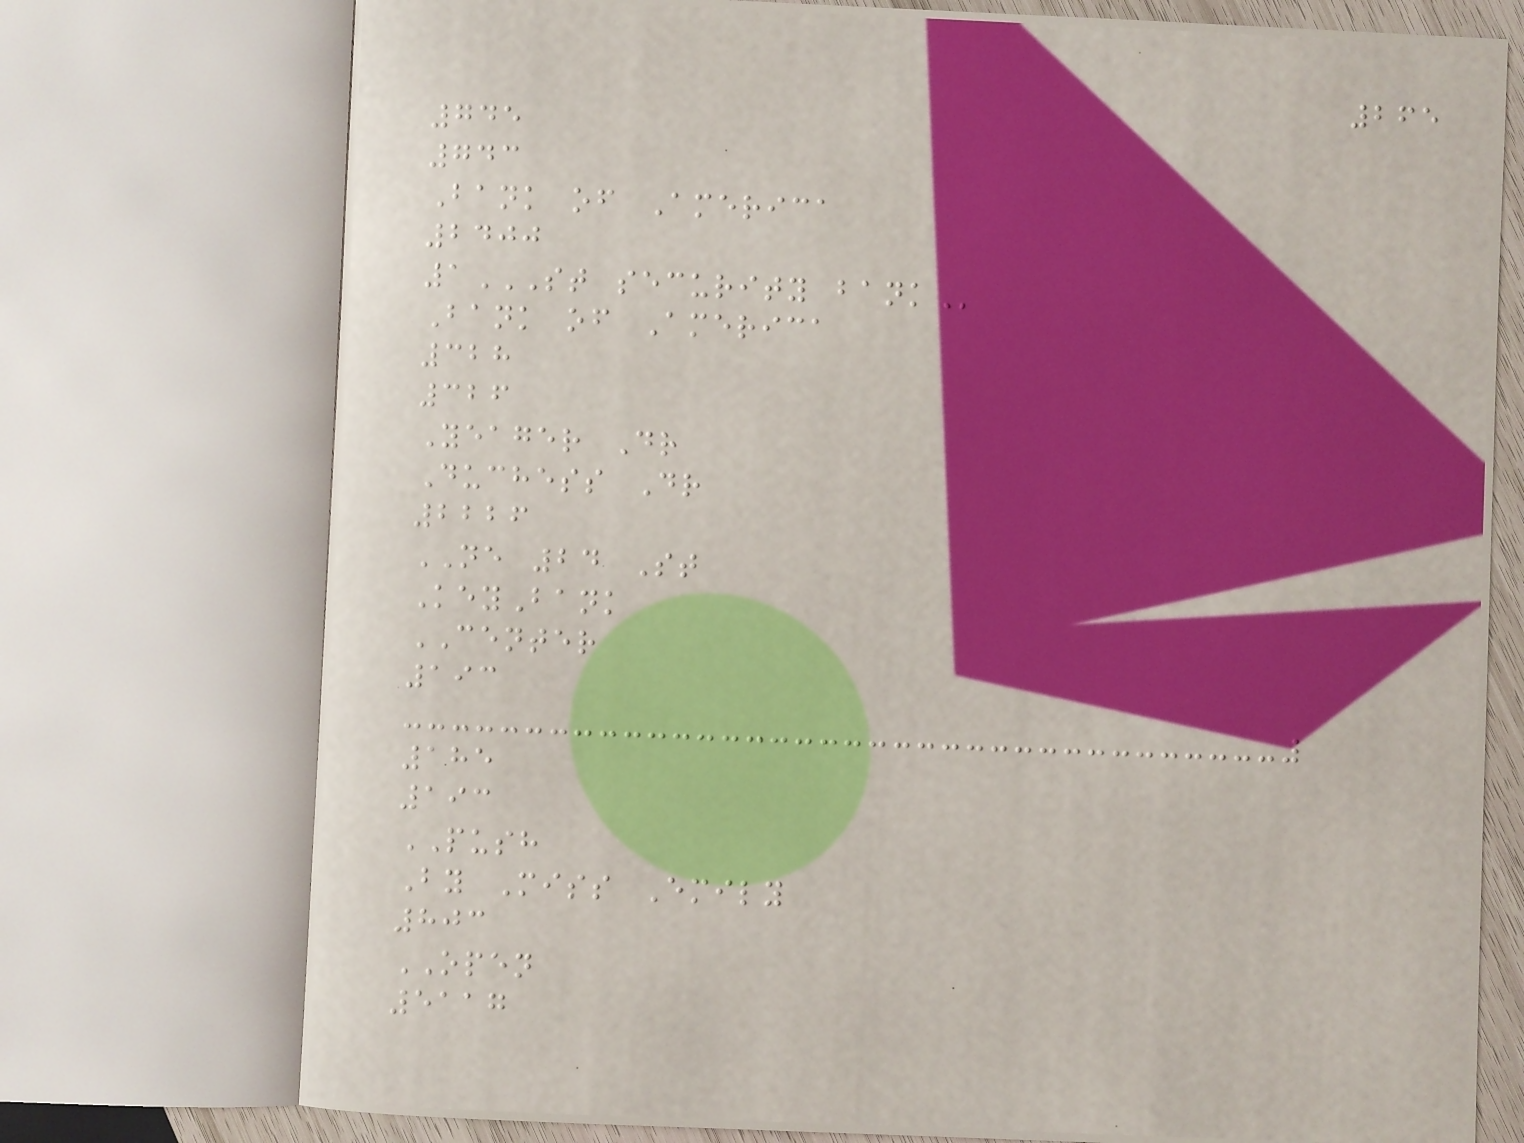265
745
743
Bank of America
2400
1ST SECURITY BANK
Bank of America
328
326
Yeager Dr
Duchess Dr
2226
NE 24 St
KeyBank
CENTER
193
185
193
PUSH
By Miss Emily
803
OPEN
5117
